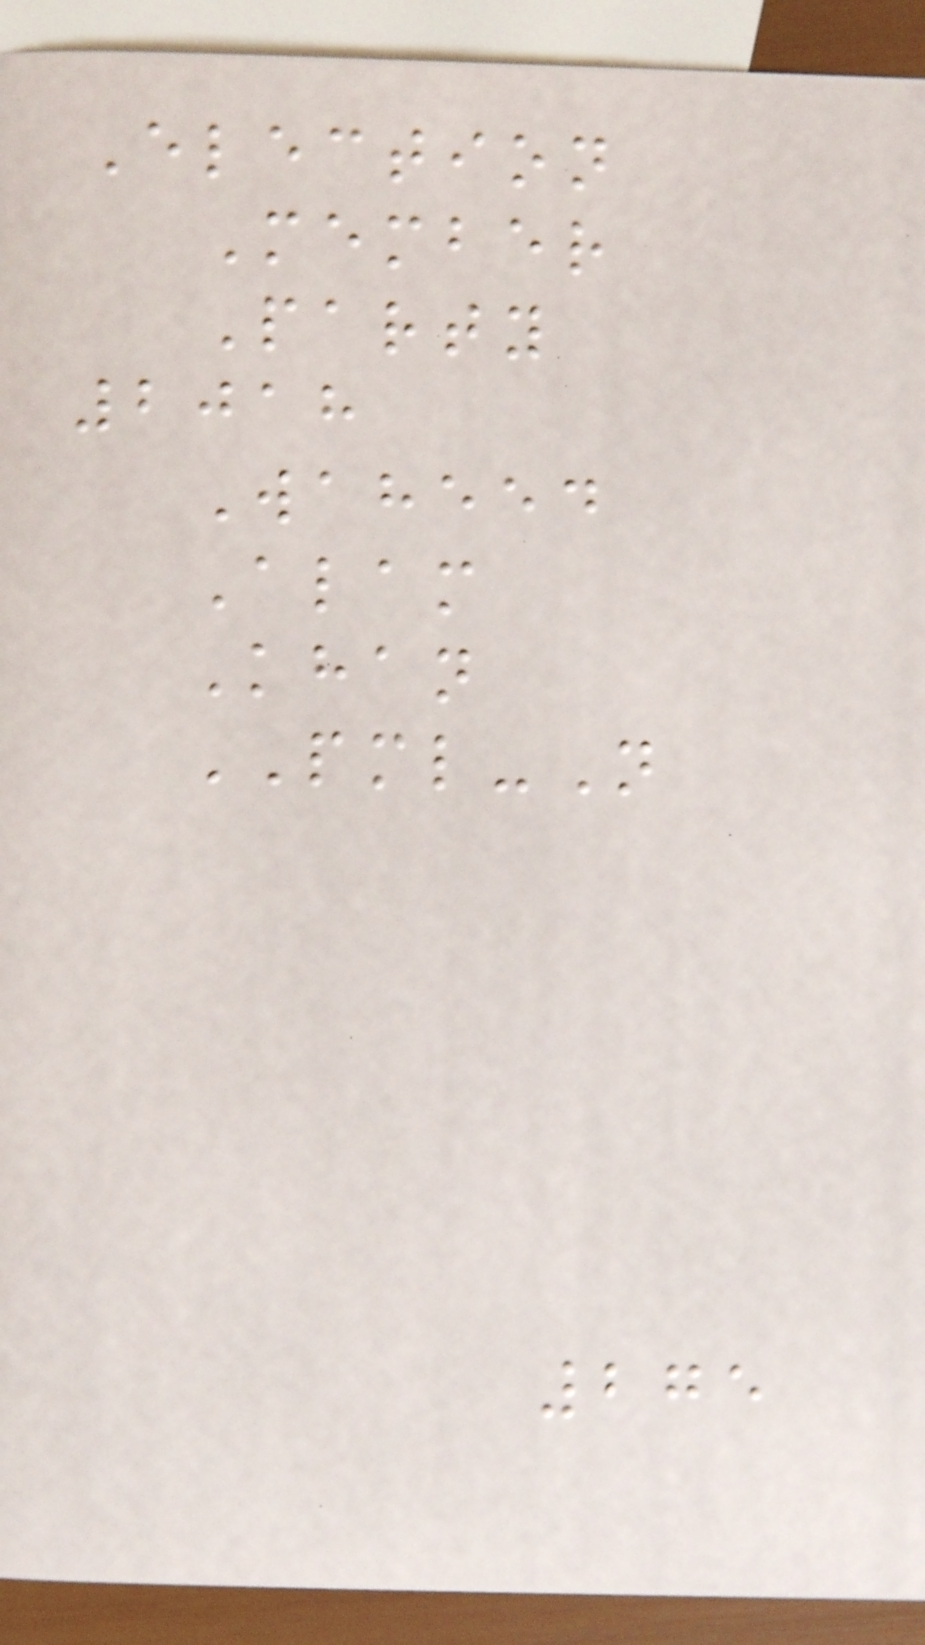Election
Member
Party
2018
Waheed
Alam
Khan
PML-N
275
